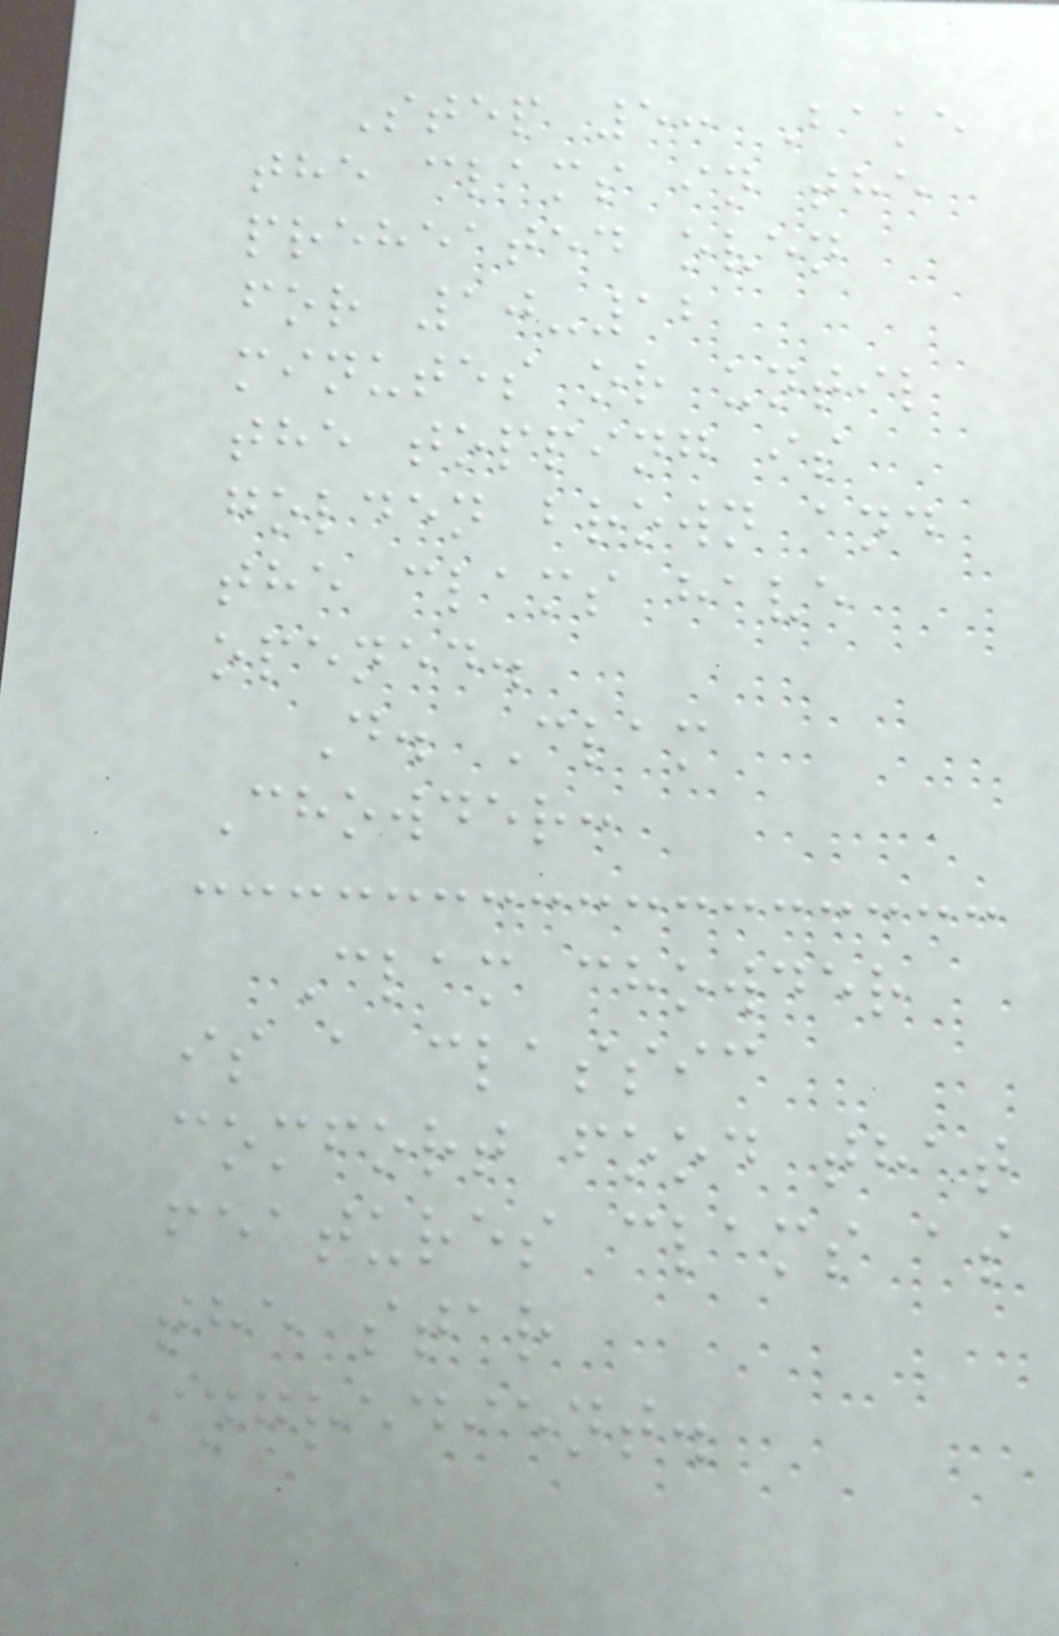Step 5: Bake
the clams in the
preheated oven
for 10-12
minutes or until
the topping is
golden brown and
the clams have
opened.
D. Clam
Chowder:
Clam chowder
is a classic
comfort food that
features clams as
the star
ingredient.
